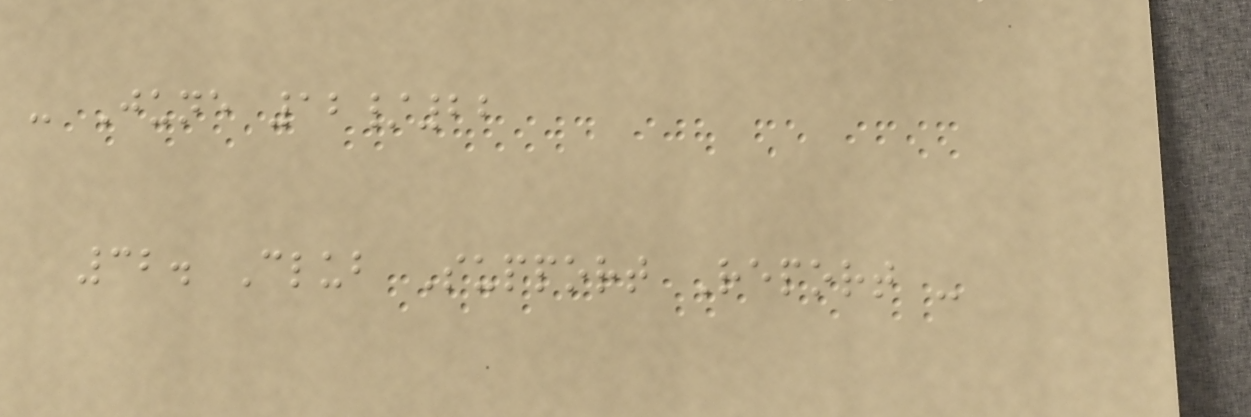- June 12/22
32. Club Support Report -
